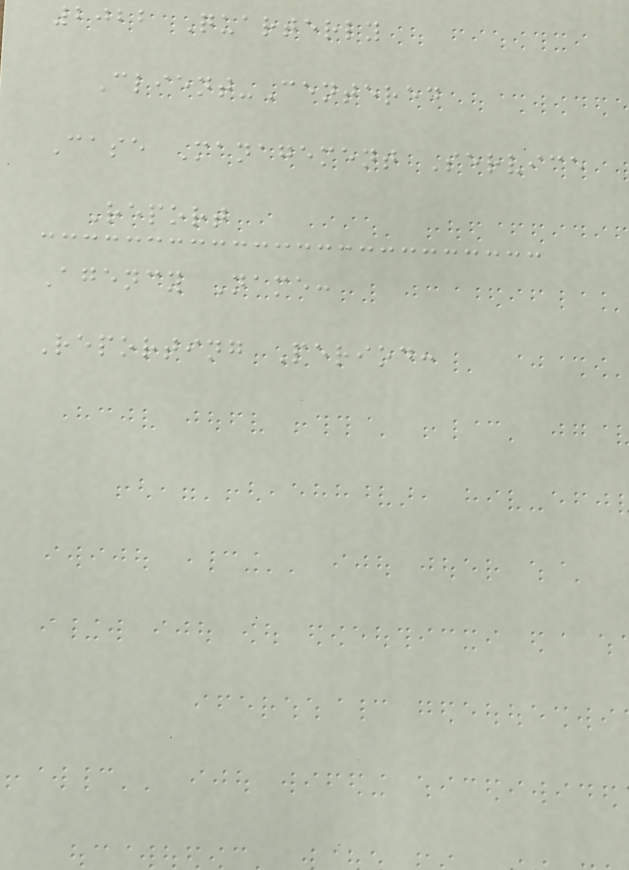2022 Quarterly
Client-Centered
Case Management Service
Report
Agency Name:
Reporting Period:
